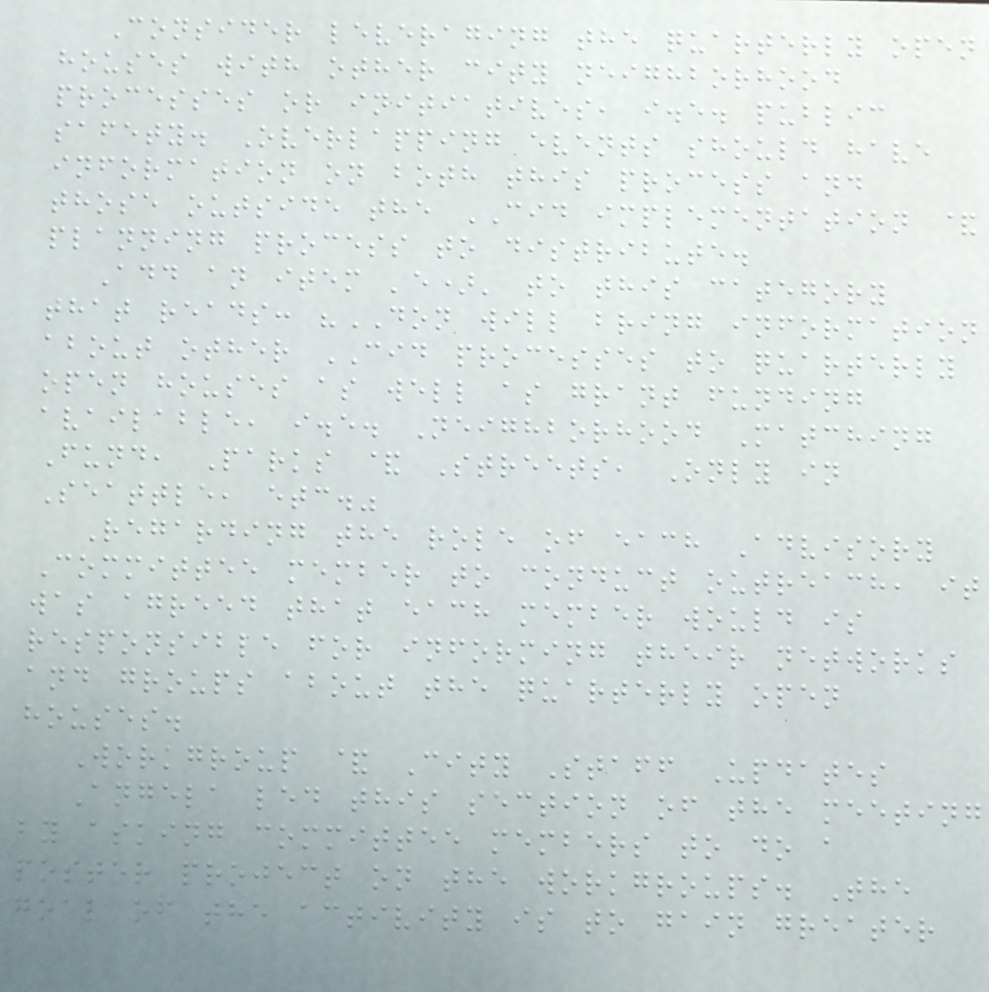Consider leveraging the quarterly open
houses with other city neighborhood
processes or initiatives, i.e. public
safety. Overlapping events should have
information on both this process and
those outside the CID implementation &
planning process to distribute.
Add an item 'e)' to this category
that reads: "DON will bring information
about other CID processes to quarterly
open houses as well as grant funding
available, i.e. Neighborhood Matching
Fund, Parks & Streets, Only in
Seattle, etc."
Regarding the role of each Advisory
Committee member to conduct outreach, it
was agreed that each member would is
responsible for informing their networks
and groups about the quarterly open
houses.
Workgroup & City Staff Updates
Angela led this section of the meeting
by asking committee members to do a
poster project on the workgroups. The
goal of the activity is to gain greater
